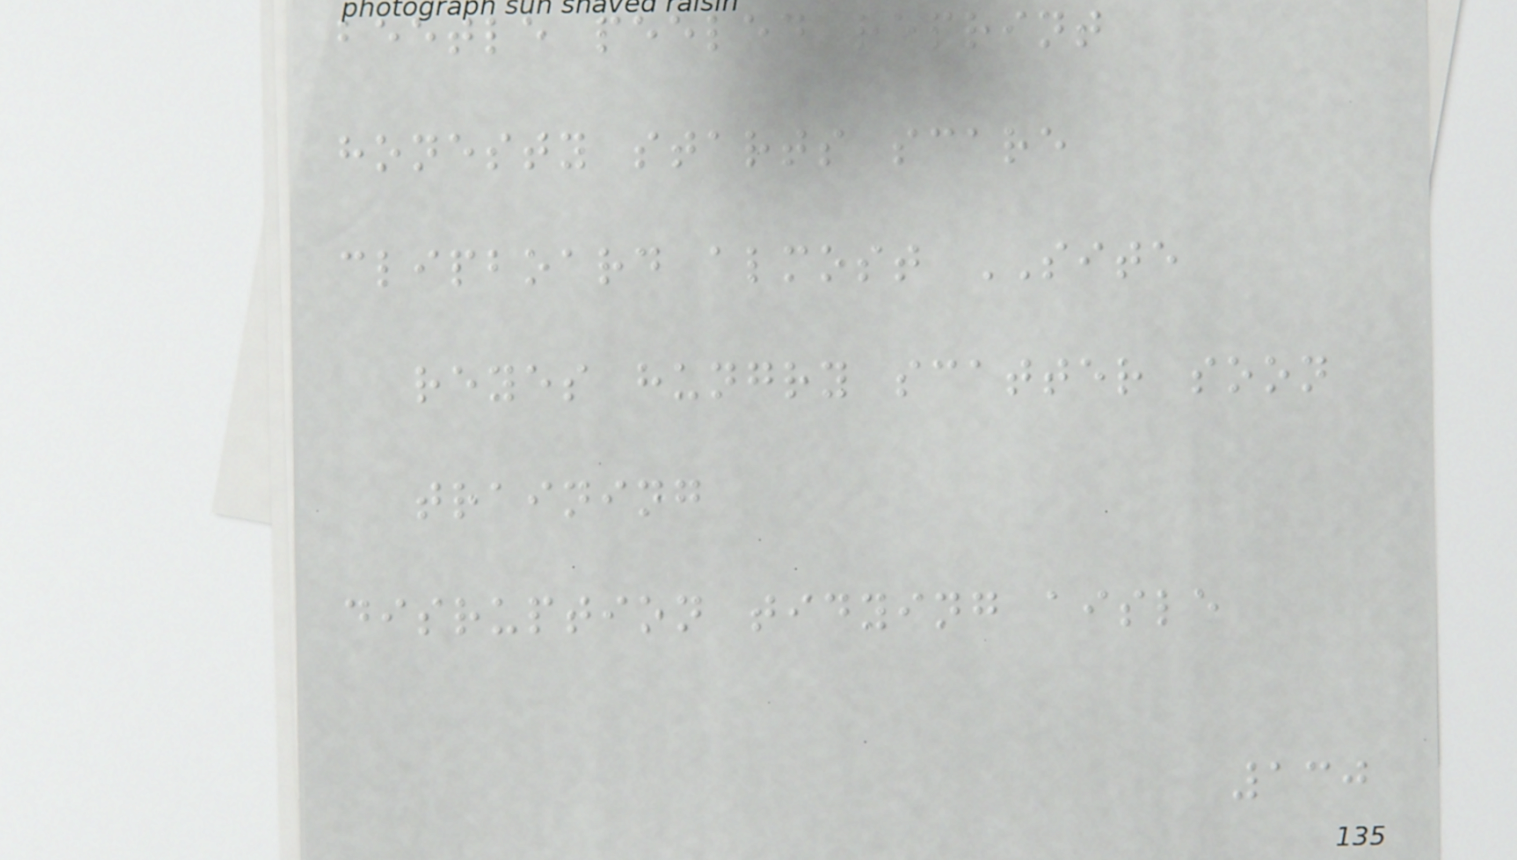beetle peeled reprint
honesty starts scare
clipboard almost SITE
reyes hungry scatter soon
training
disruption tidying aisle
130
